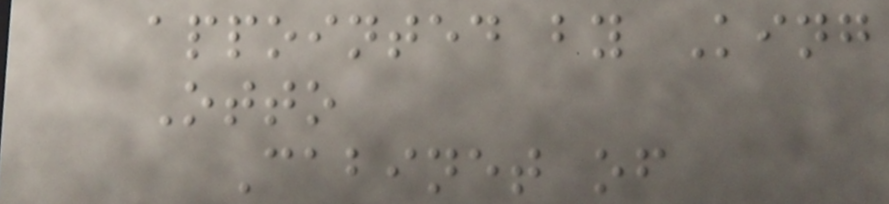appointed by King
Otto
Cabinet of
